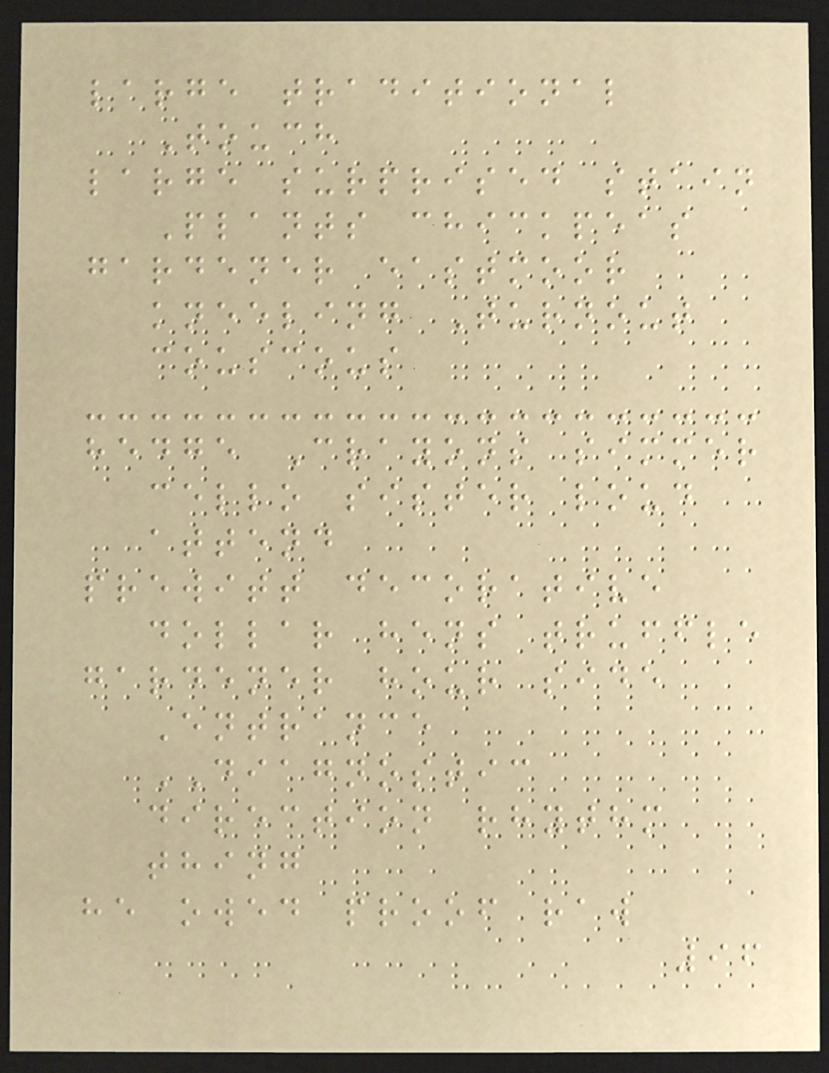large traditional
Touch
large surprised stain
Plants chickpeas
gardener eastmoor
kneeling Turnout
couscous
hedge Crayons simmer
cello sister loud
attend
prewitt decorative
dollar hens truffle
gardener hour side
Entrance
DIAGNOSTIC
direction rhythm
thing
he owed proof raw
96
